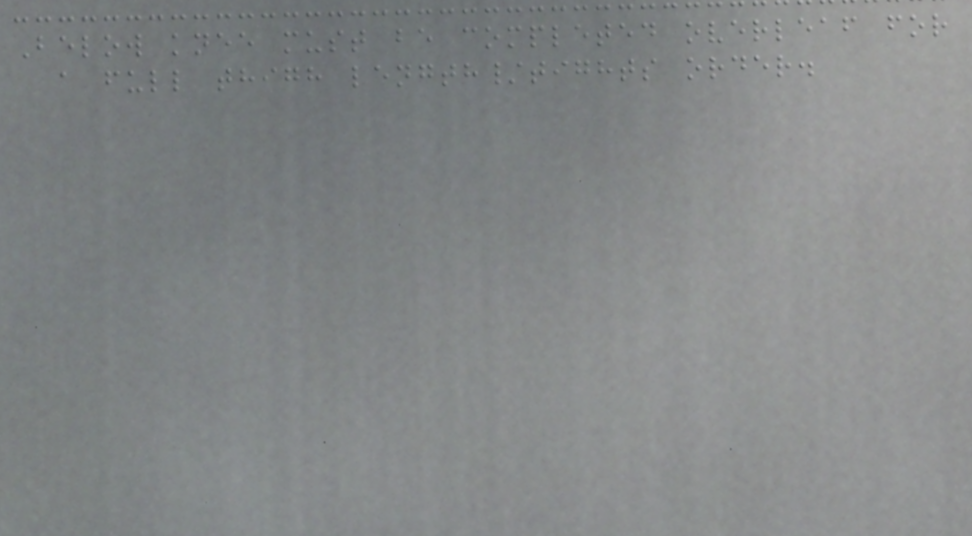Below knee must be completed overleaf for
a full thigh length/tights order.
